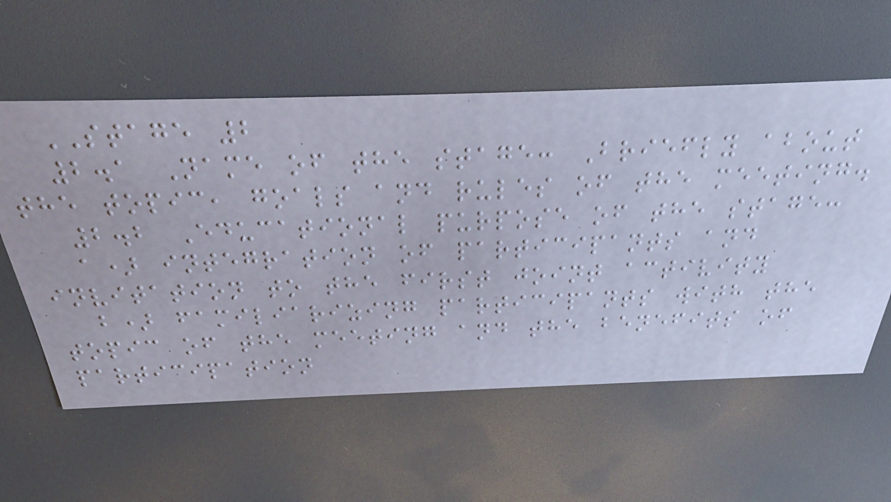STAGE 2
2.1 Name of the stage: Briefly about
the topic, goals and rules of the meeting.
2.2 Educational purpose of the stage:
a) integration of participants and
invitation to the first joint activity
b) familiarizing participants with the
topic of the meeting and the benefits of
participation
